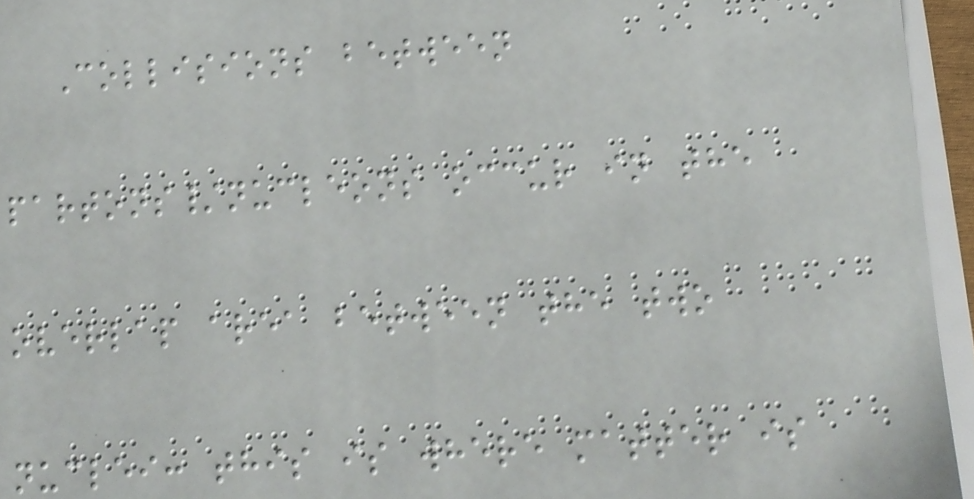Collisions between
partons/nucleons occur in the
overlap area between the two
nuclei: this is where matter is
